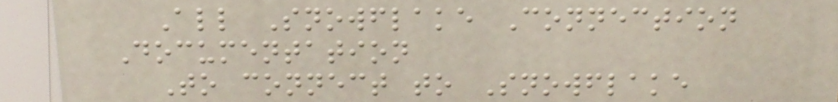All Snowflake Connection
Documentation
To connect to Snowflake
